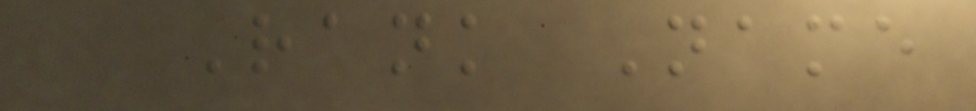Rank Name
